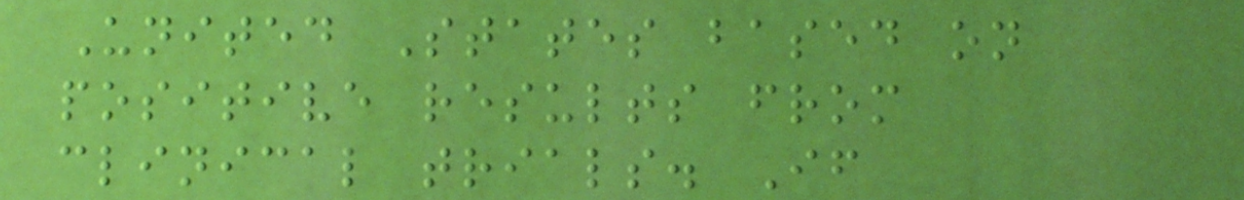United States based on
positive results from
clinical trials. If
